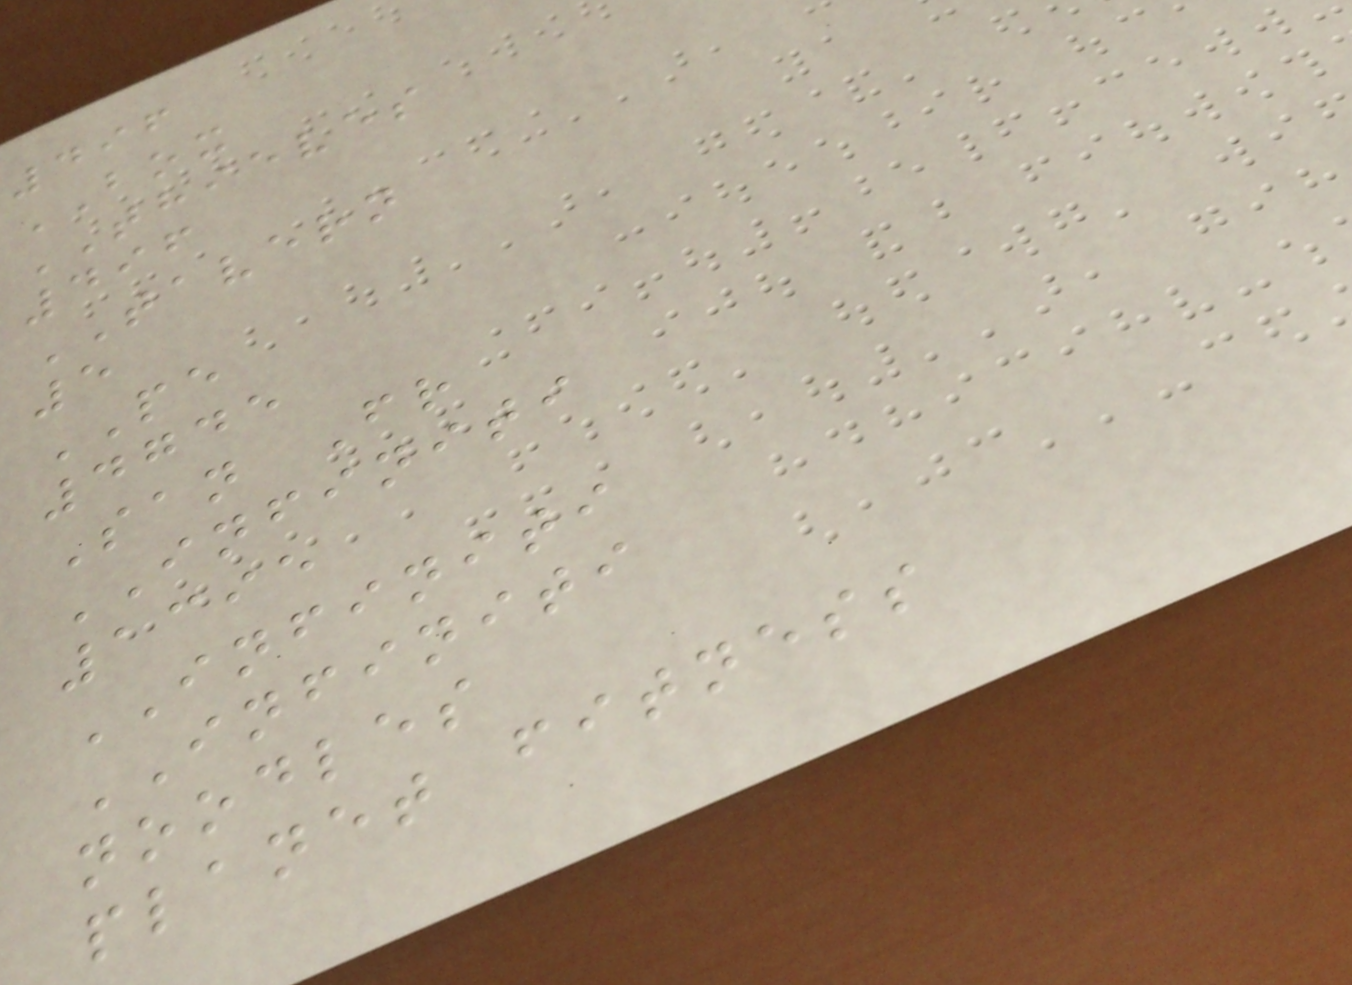496
BOX
THIEVES
496
TAVERN
5
PE
4745
San Fr
INFINITI
1395
INFINITI
INFINITI
noodles
planet fitness
